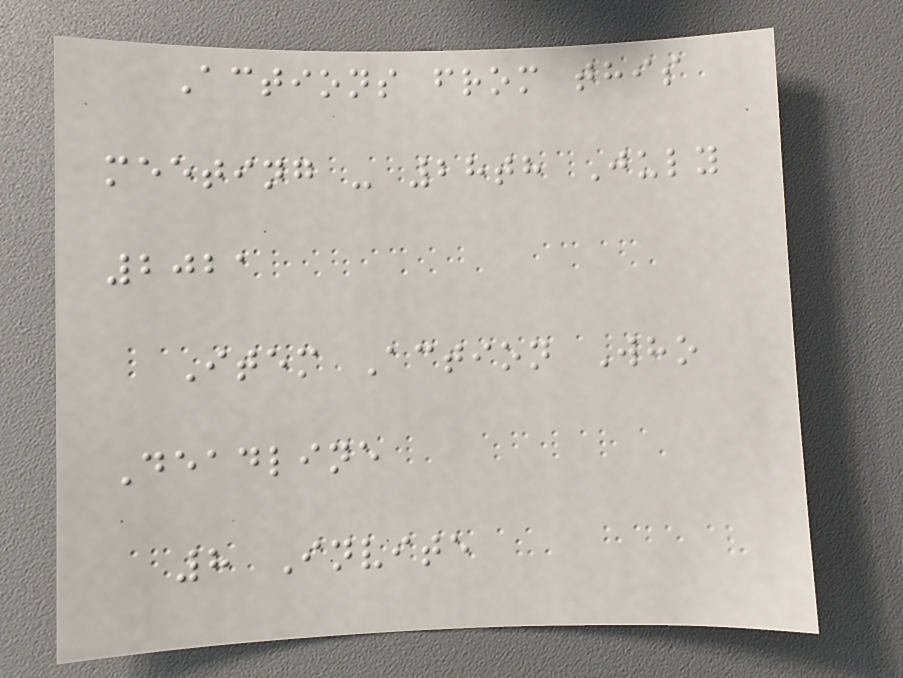Actions from this
meeting - 28th July
2021
Item Action Who
Deadline
8 Invite
